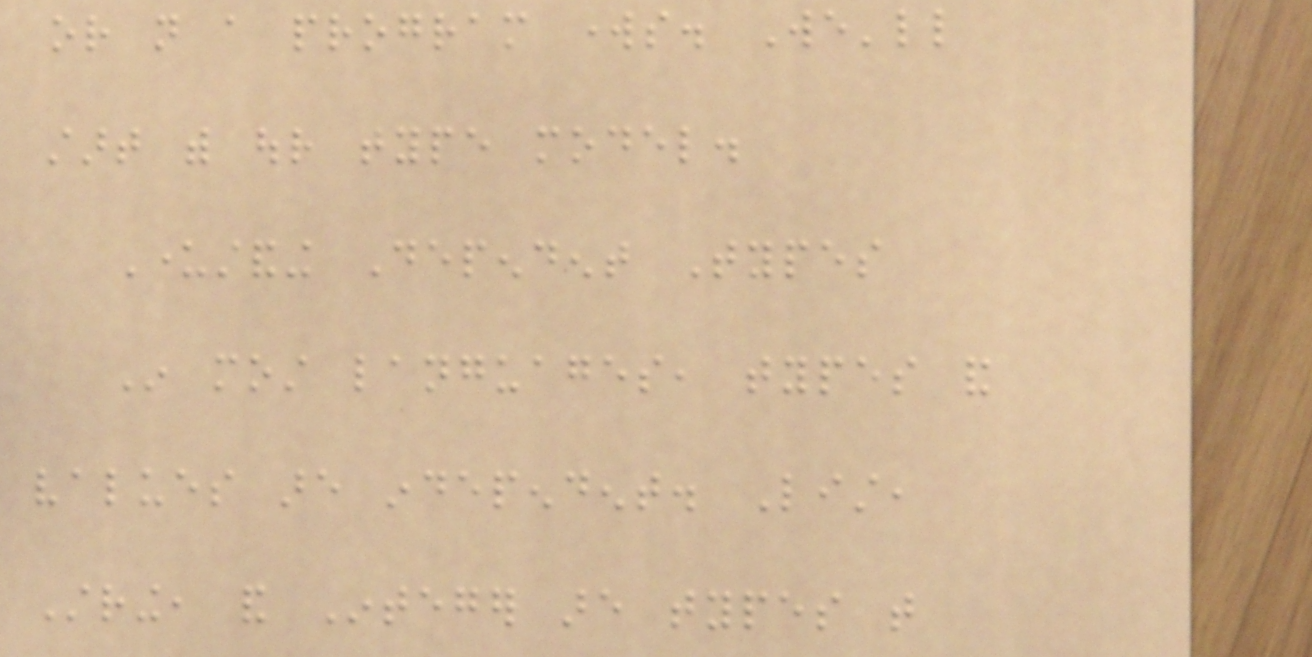or not a program works. We'll
start with our type model.
Understanding Dependent Types
In most languages, types and
values are independent. List,
String, and Integer are types that
